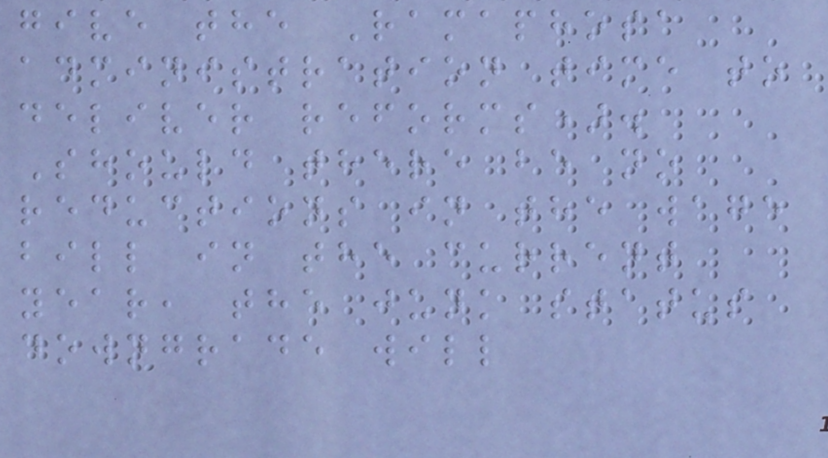give the Ramaphosa
administration time to
deliver reforms).
Should there be no
reductions in the wage
bill in the current
year, the junk status
downgrade will
